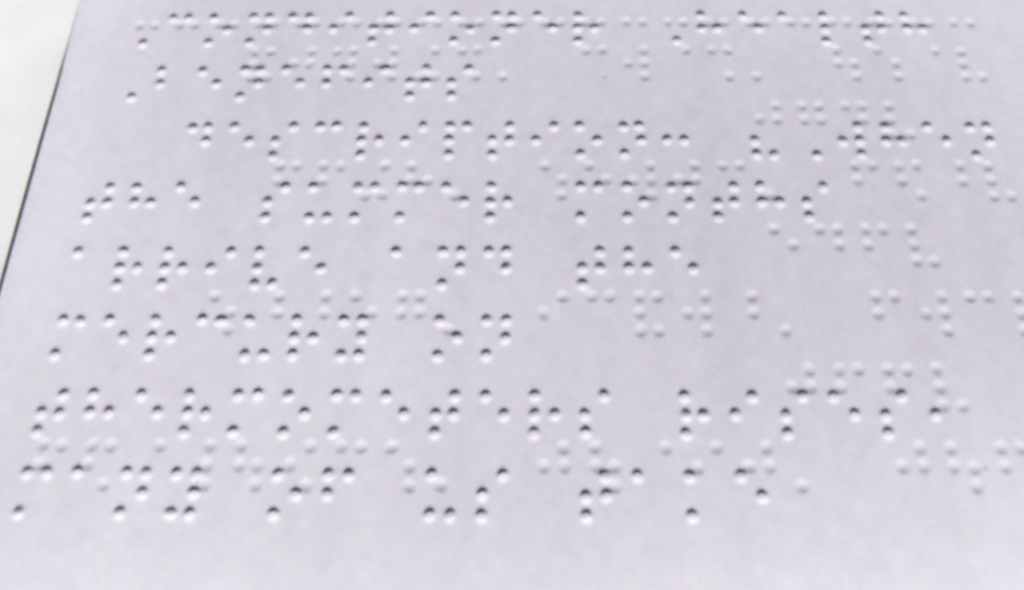Conditioner Health
Benefits
description: "When
the summer months
arrive and the
mercury on
thermometers rises,
many of us take
